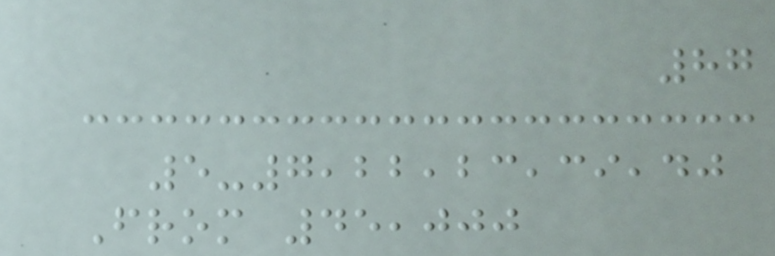87
5-7,22,23,39,40
From 45,000
